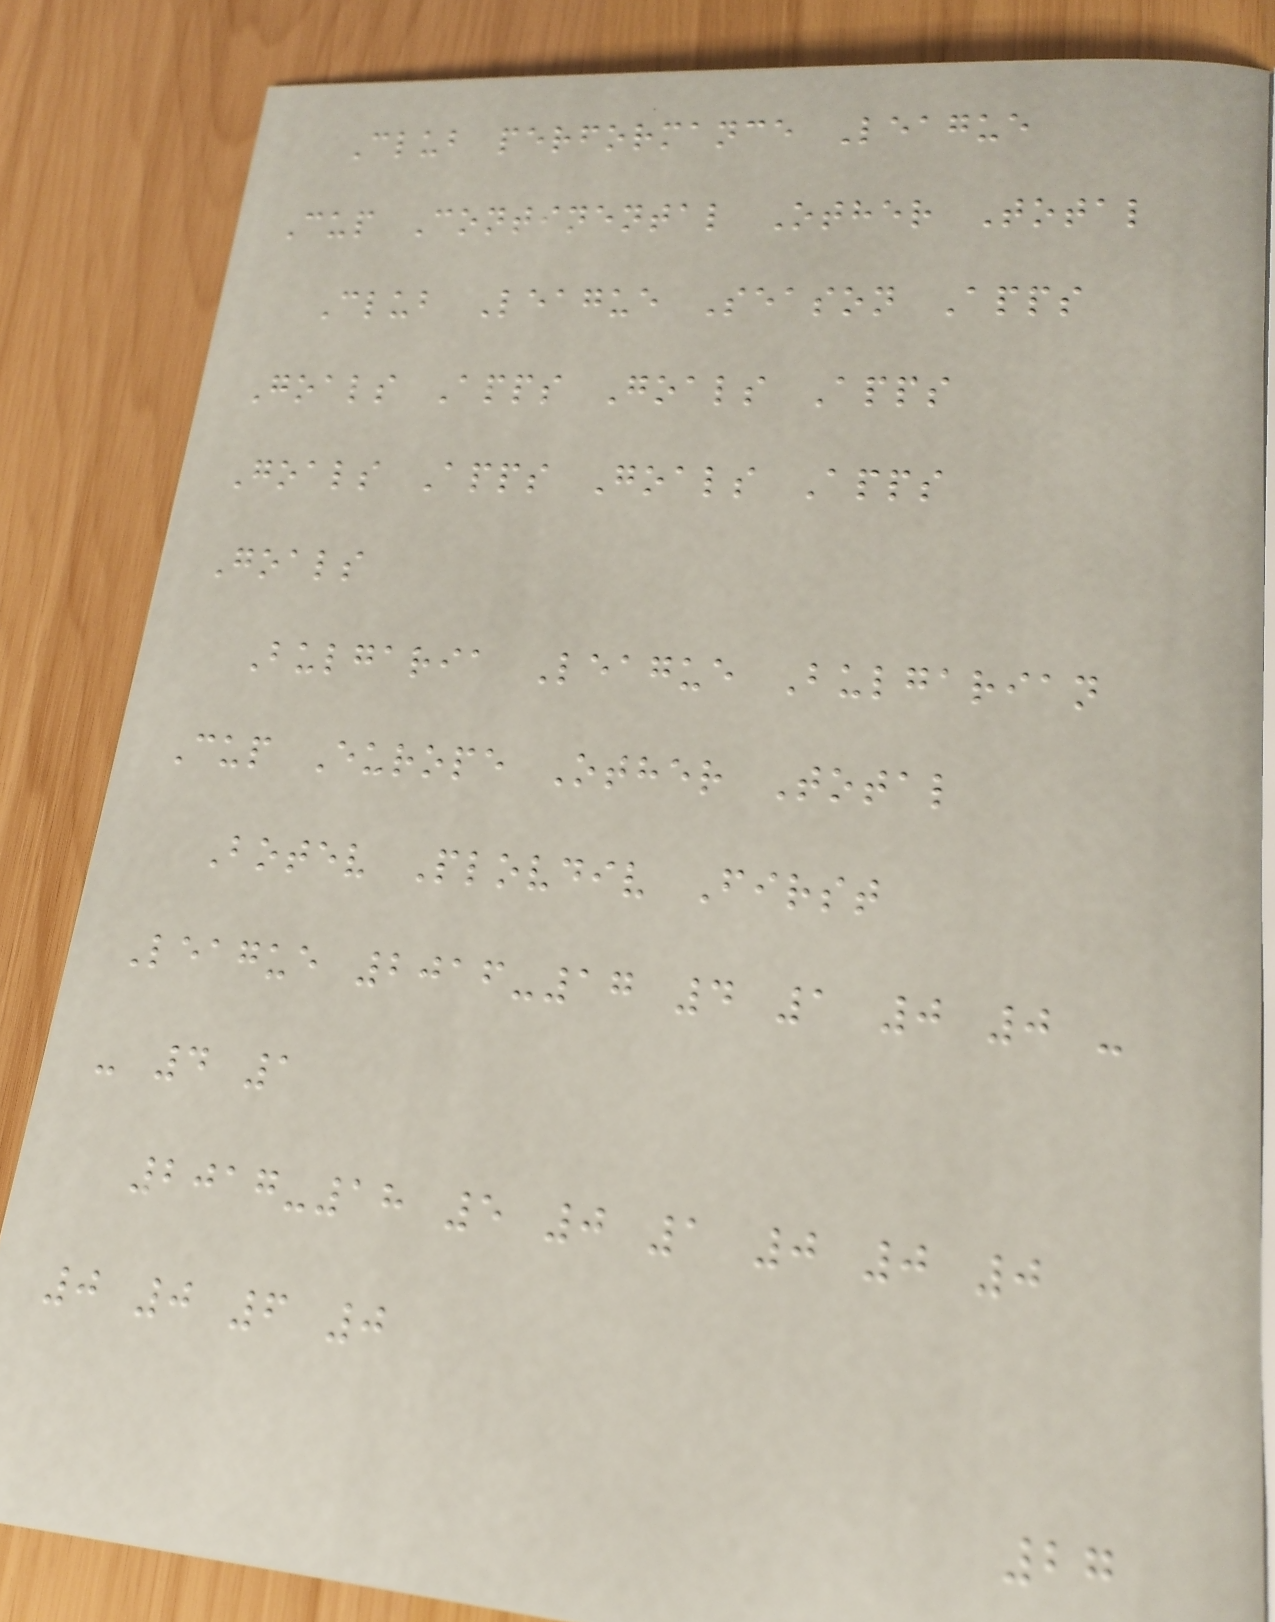Club performance League
Cup Continental Other Total
Club League Season Apps
Goals Apps Goals Apps
Goals Apps Goals Apps
Goals
Bulgaria League Bulgarian
Cup Europe Other Total
Botev Plovdiv First
League 2016-17 4 1 0 0 -
- 4 1
2017-18 5 0 1 0 0 0
0 0 6 0
27
